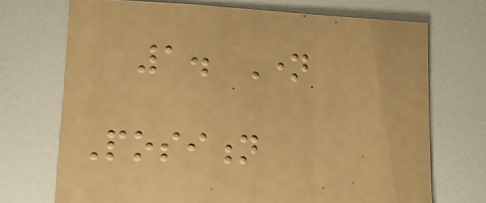1. Name
Position
